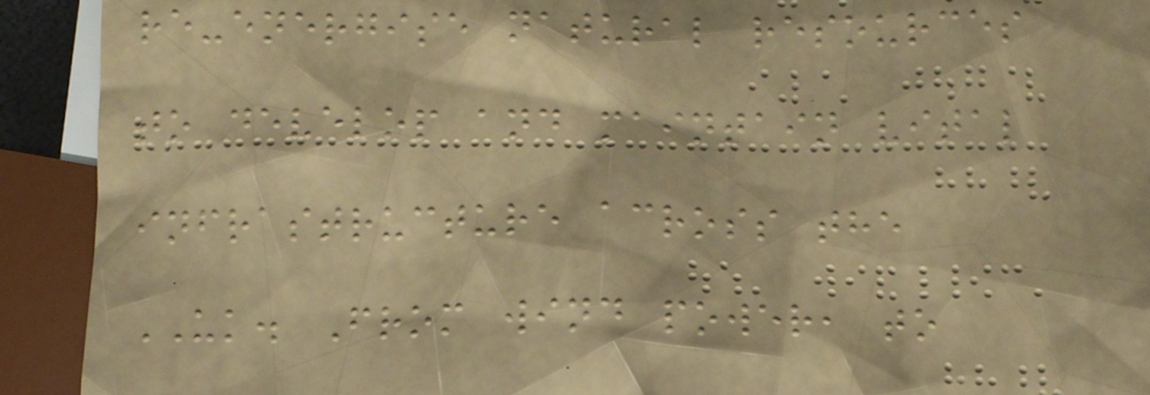re-energise natural resources
to develop and maintain vital
infrastructure across the
UK. From wind power, to
